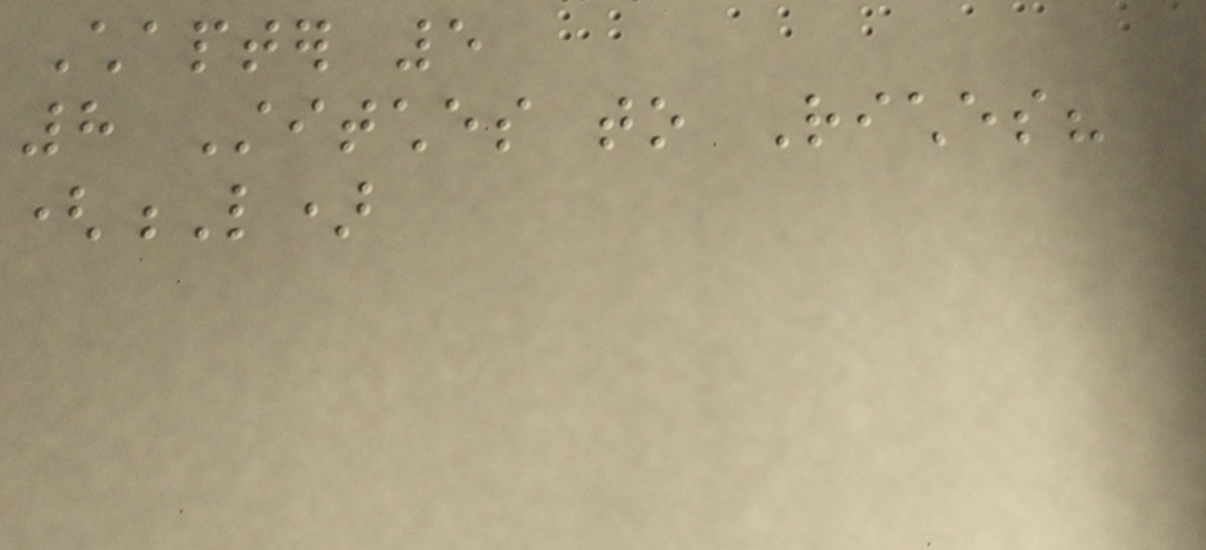Chapter 5
8 Stitches to Riches?
(L)
